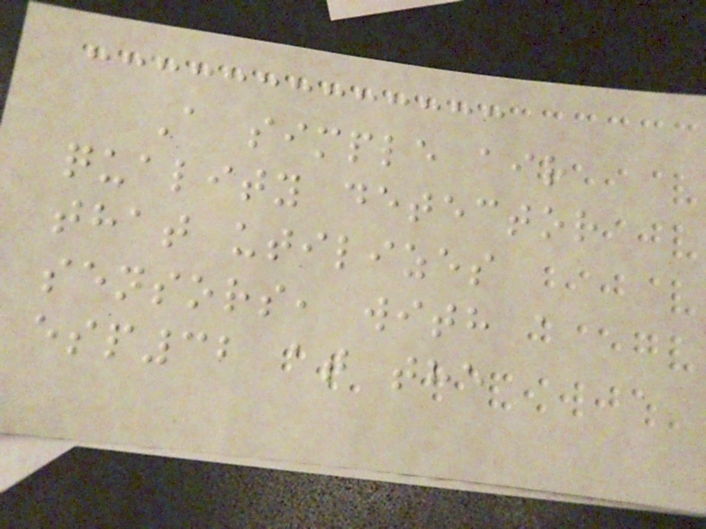A simple air
quality detector
that utilizes
sensors, with a
esp32 at the
